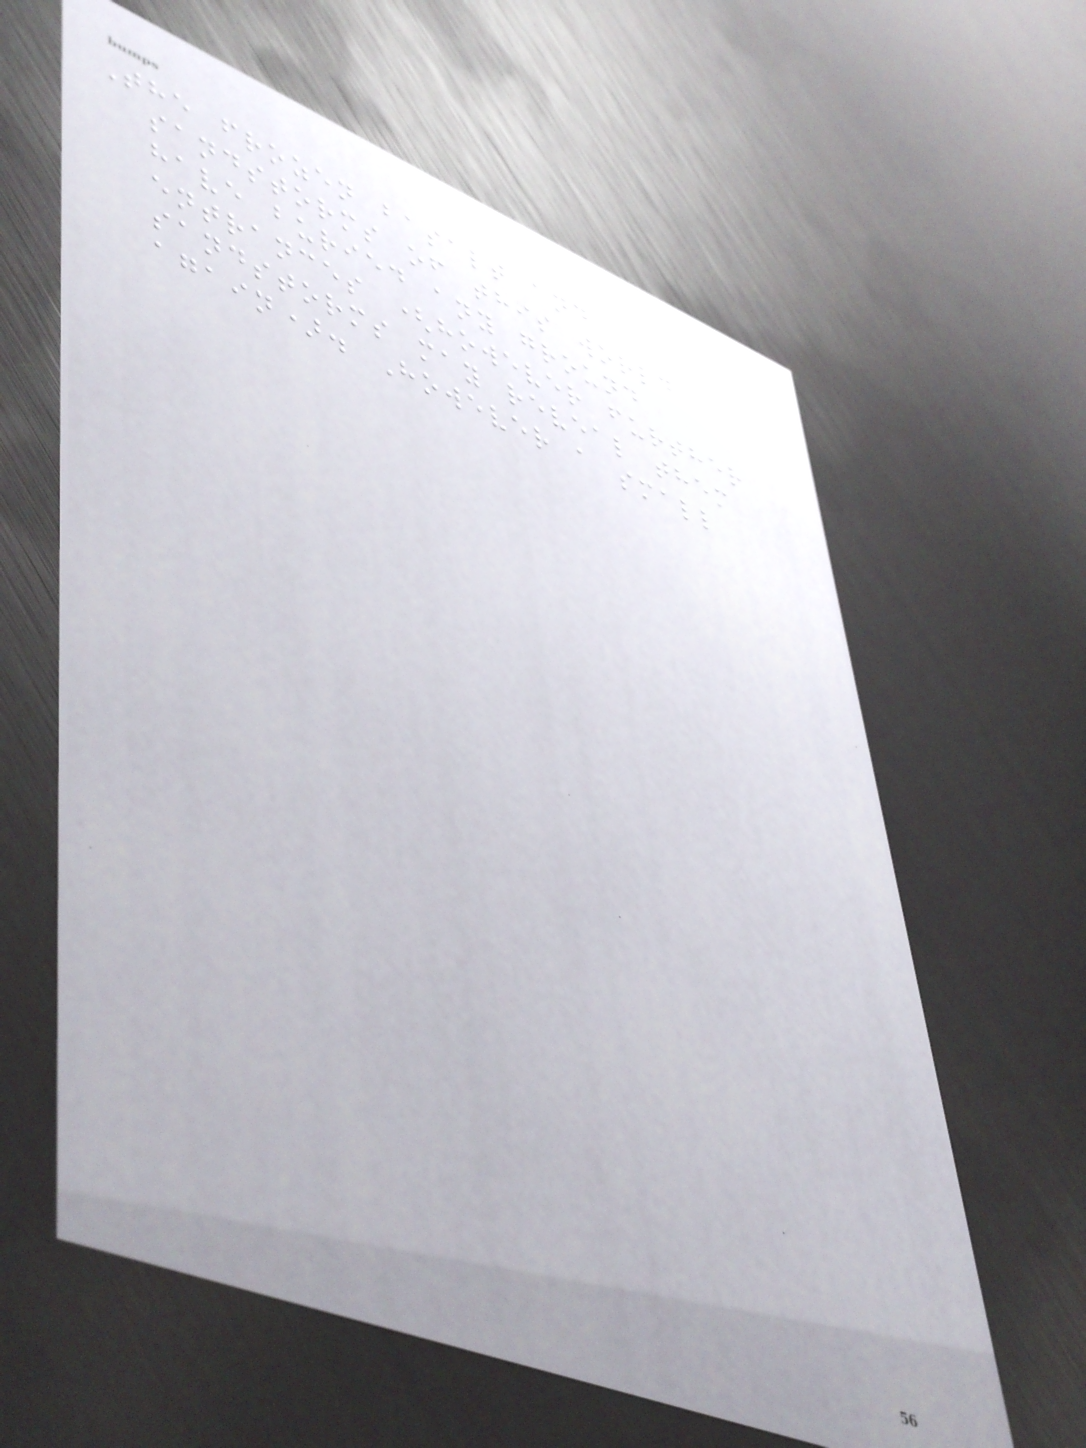The frozen basalt and
sandstorms of this world
have buried any ground
entrances (however further
sandstorms may reveal them
again). However a small
